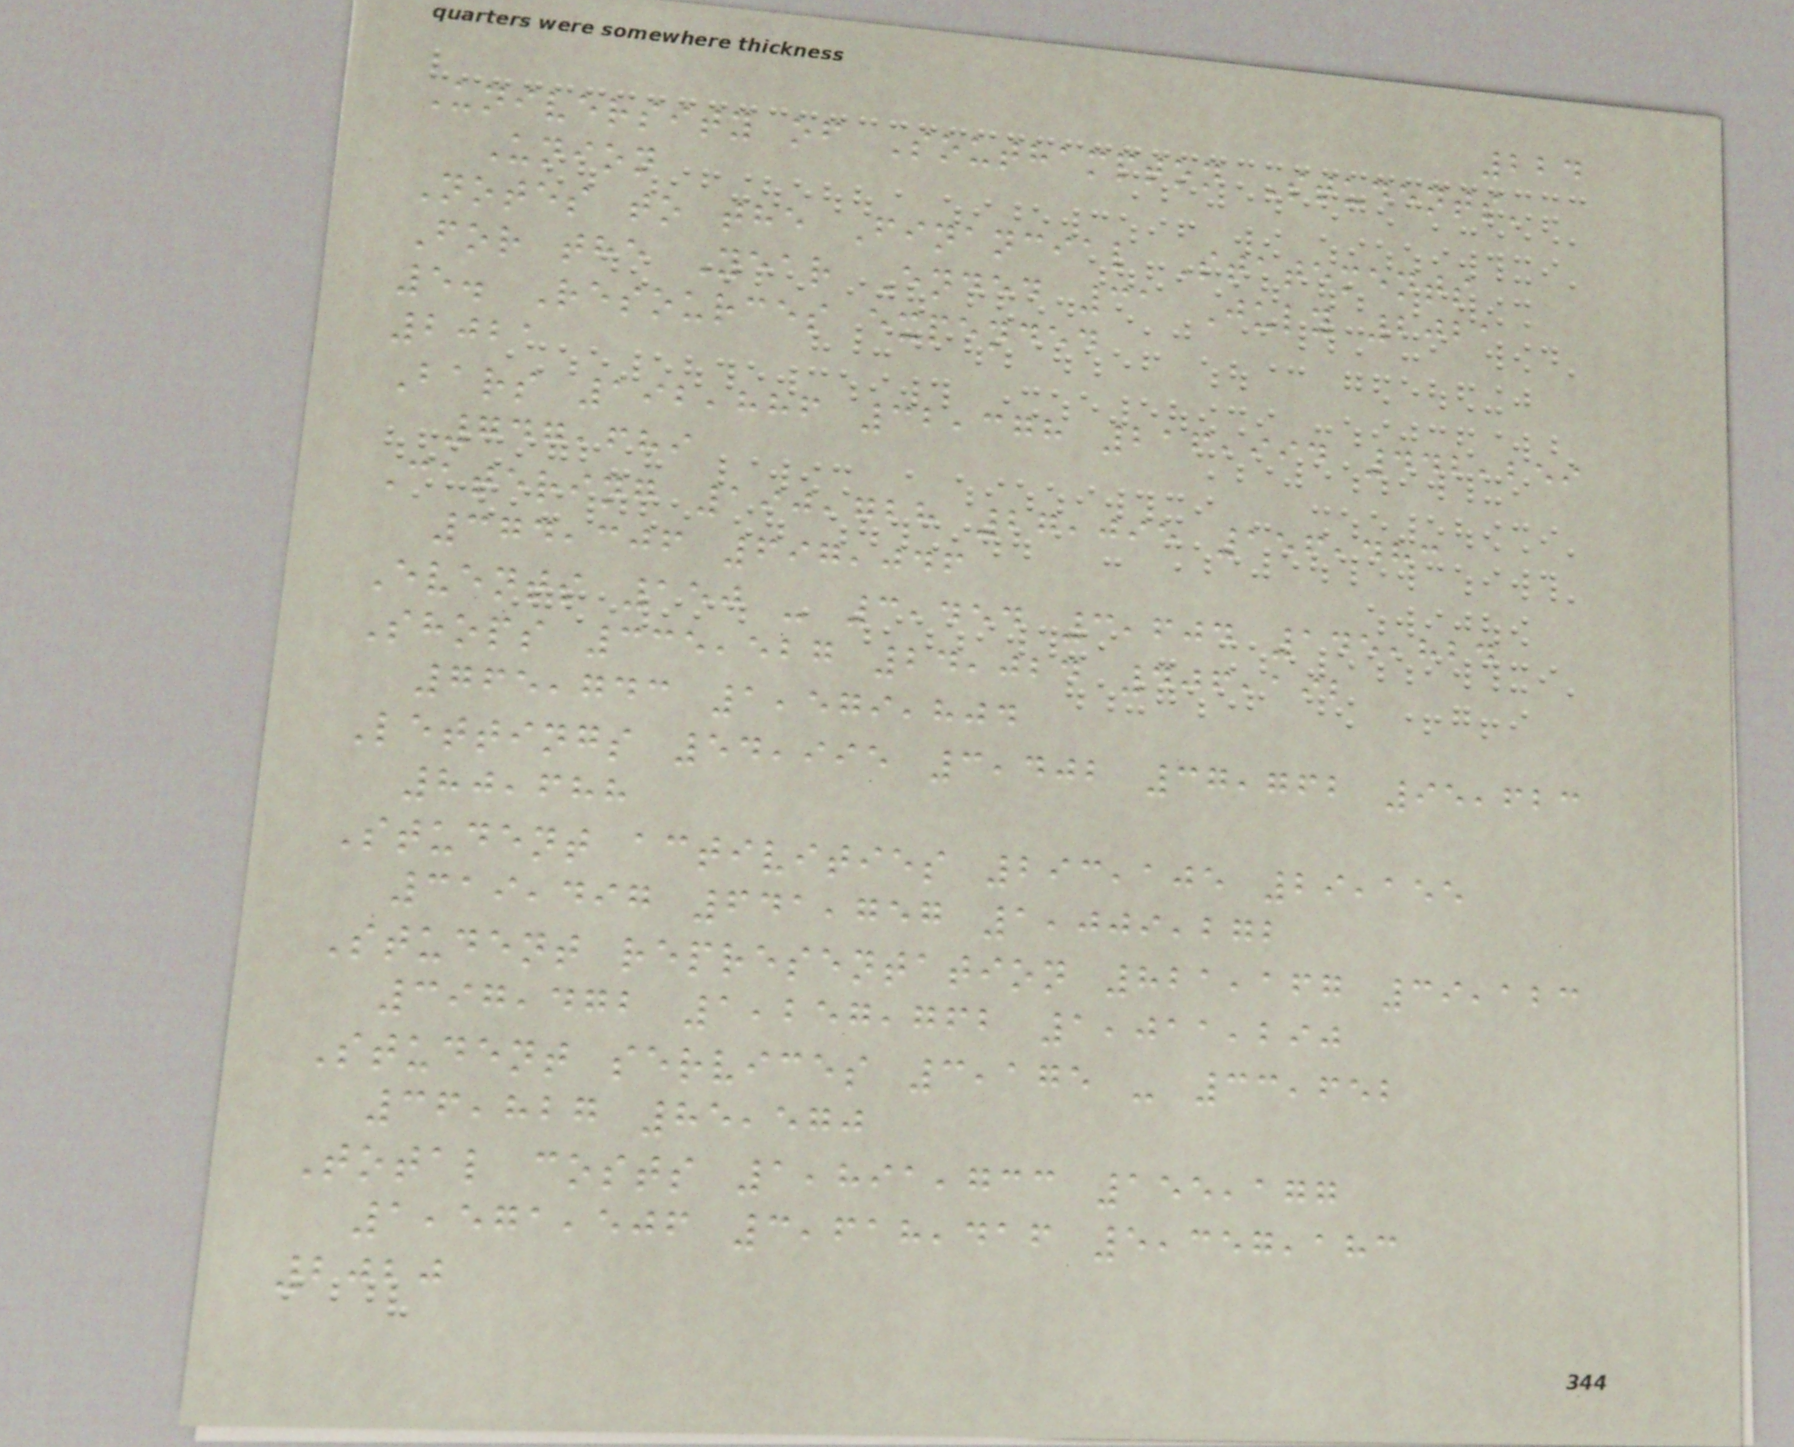224
University of Southampton Students'
Union
Notes to the Financial Statements
For the Year Ended 31 July 2021
5. Resources expended
2021
Bars 192,886 32,378 216,994 442,259
747,689
Catering 190,728 27,095 156,483
374,306 697,046
Events 150 - 3,454 3,604 145,824
Shops 335,527 24,024 406,192
765,743 1,579,804
Lettings 54,995 3,402 37,762 95,623
80,688
Student activities 293,105 29,155
319,497 641,757 1,009,272
Student representation 821,167 39,123
397,472 1,257,762 1,011,290
Student services 3,175 - 33,652
36,827 85,570
Total costs 1,891,733 155,177
1,571,506 3,618,416 5,357,183
2020
